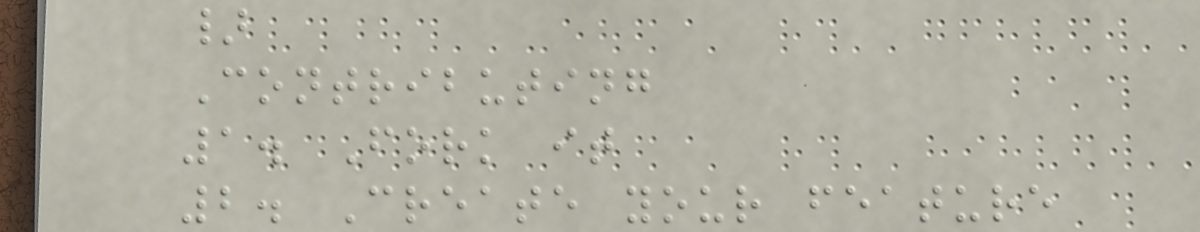}
Contributing
1. Fork it
2. Create your feature
